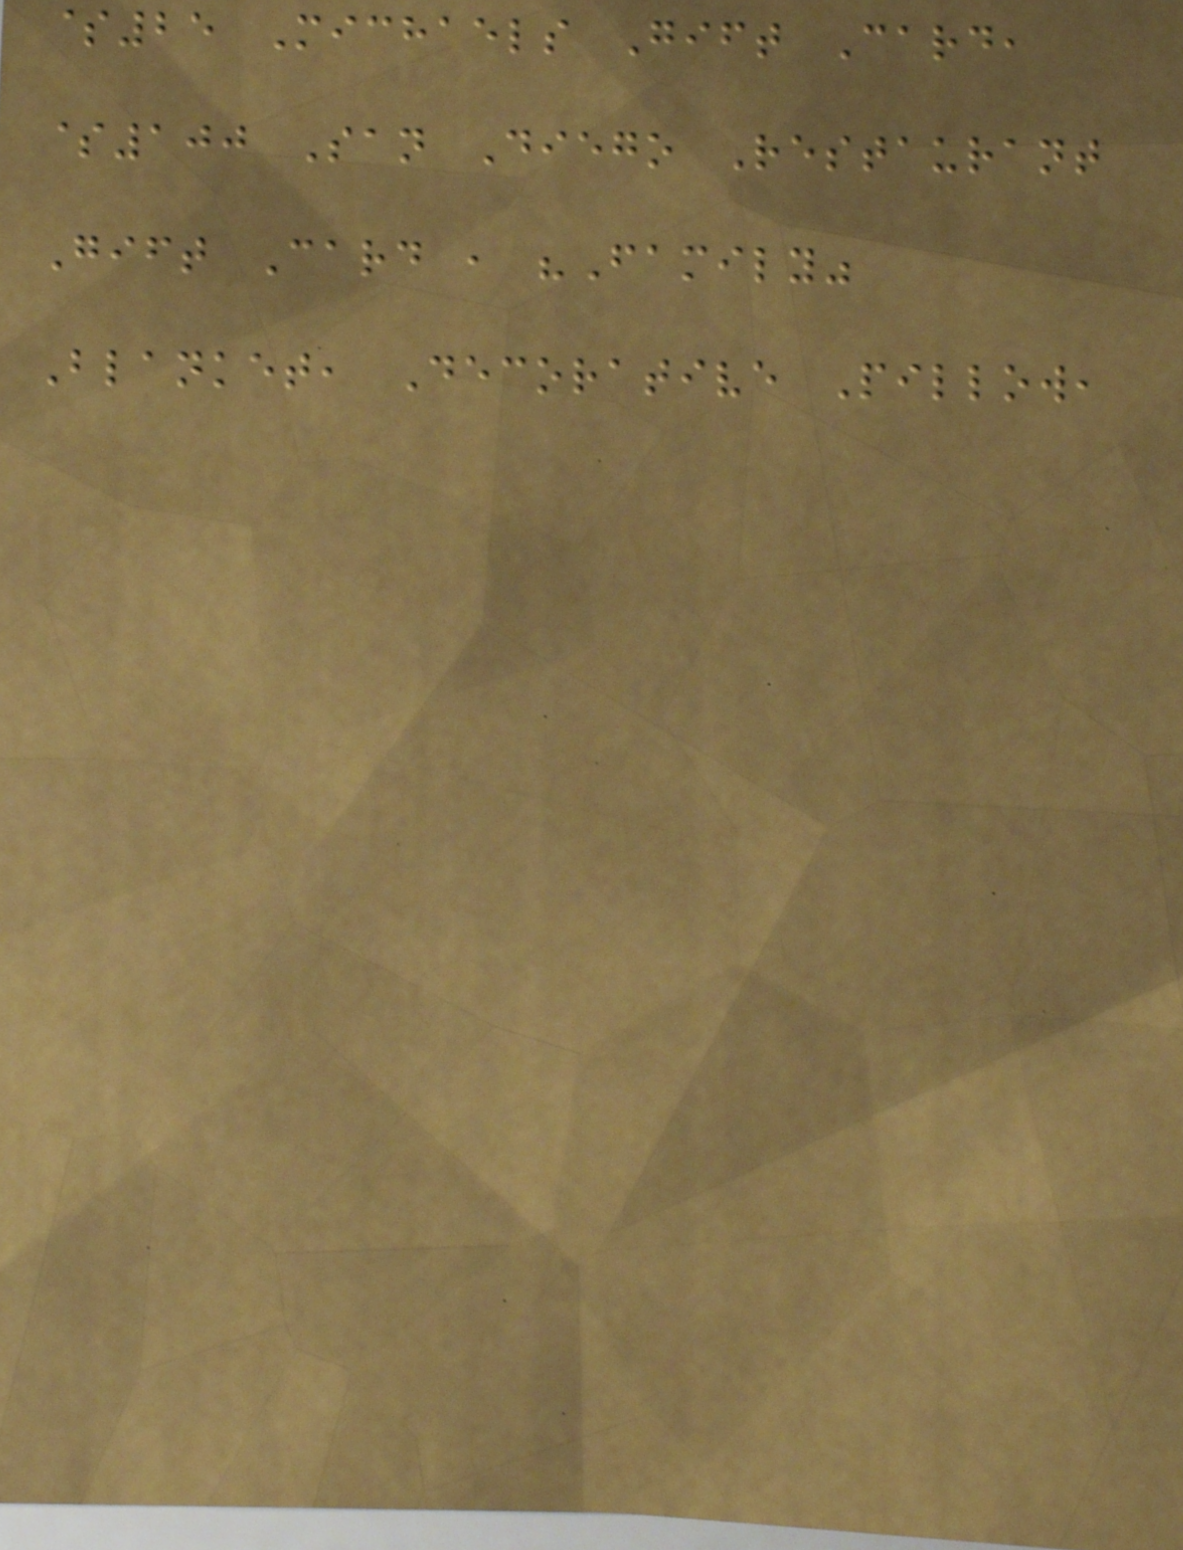$25 Michaels Gift Card,
$100 San Diego Restaurant
Gift Card , "Family"
Blanket, Decorative Pillow,
